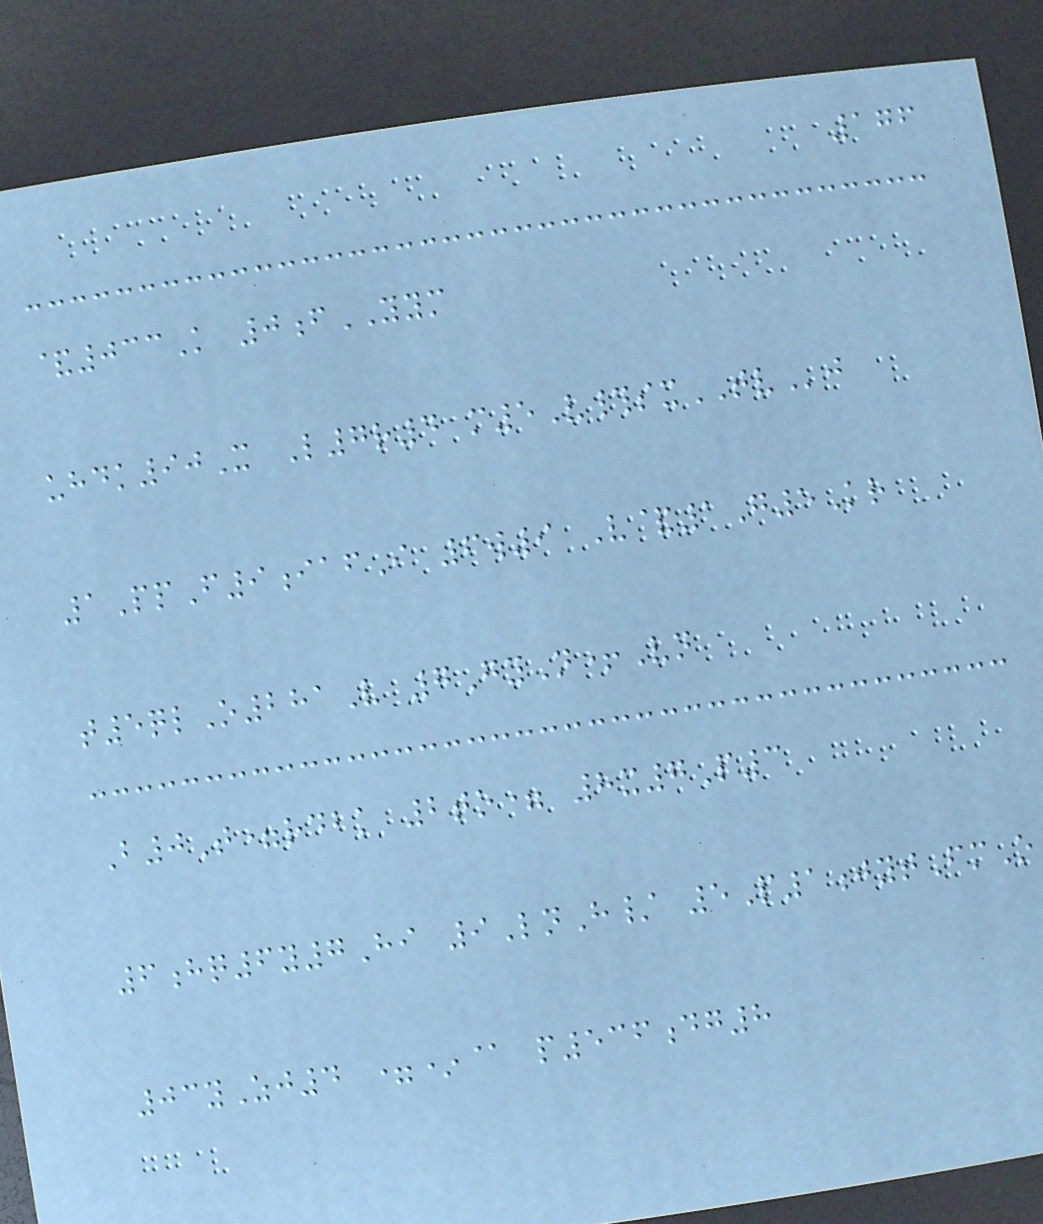176
&033K 0fYYM
uhdk90X L7r4 m5V#sxTVj
1PpF9iafI 6w9 V&1G5Kr
t5qlO281V 7GyN+Vn
B0T=rdbk 2to= 8x7P3
6hq6y7Hi 9LnH/ 5P1jytFmO
03yZj4 =*@ p536dg8
